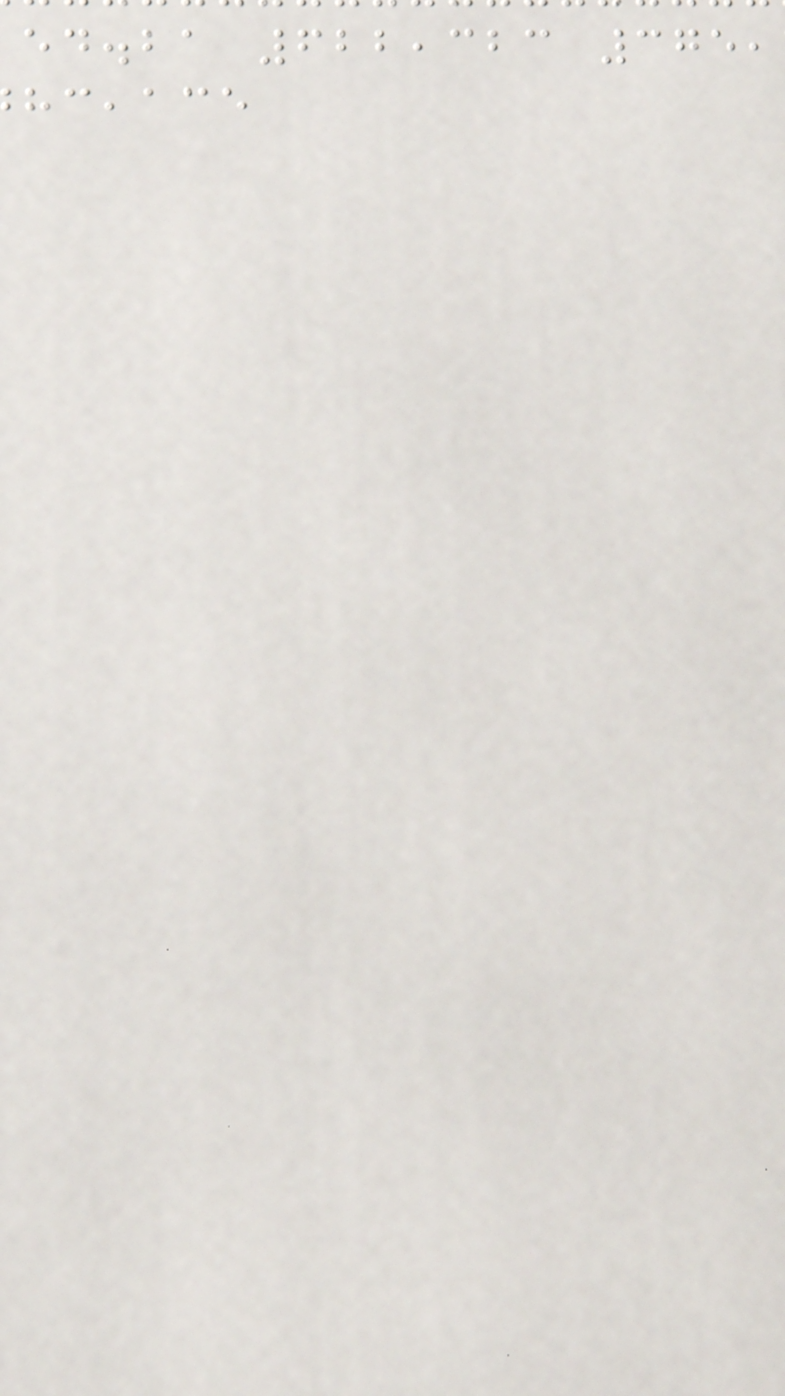ed.ba 622,323 375,
,ace
